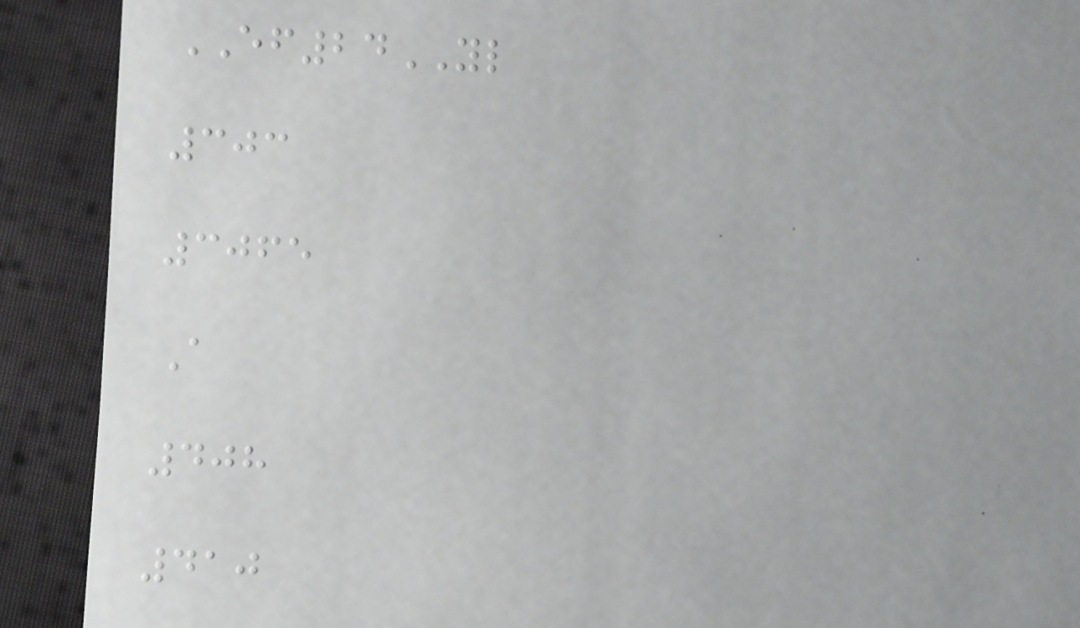EF24YL
303
3065
A
408
410
